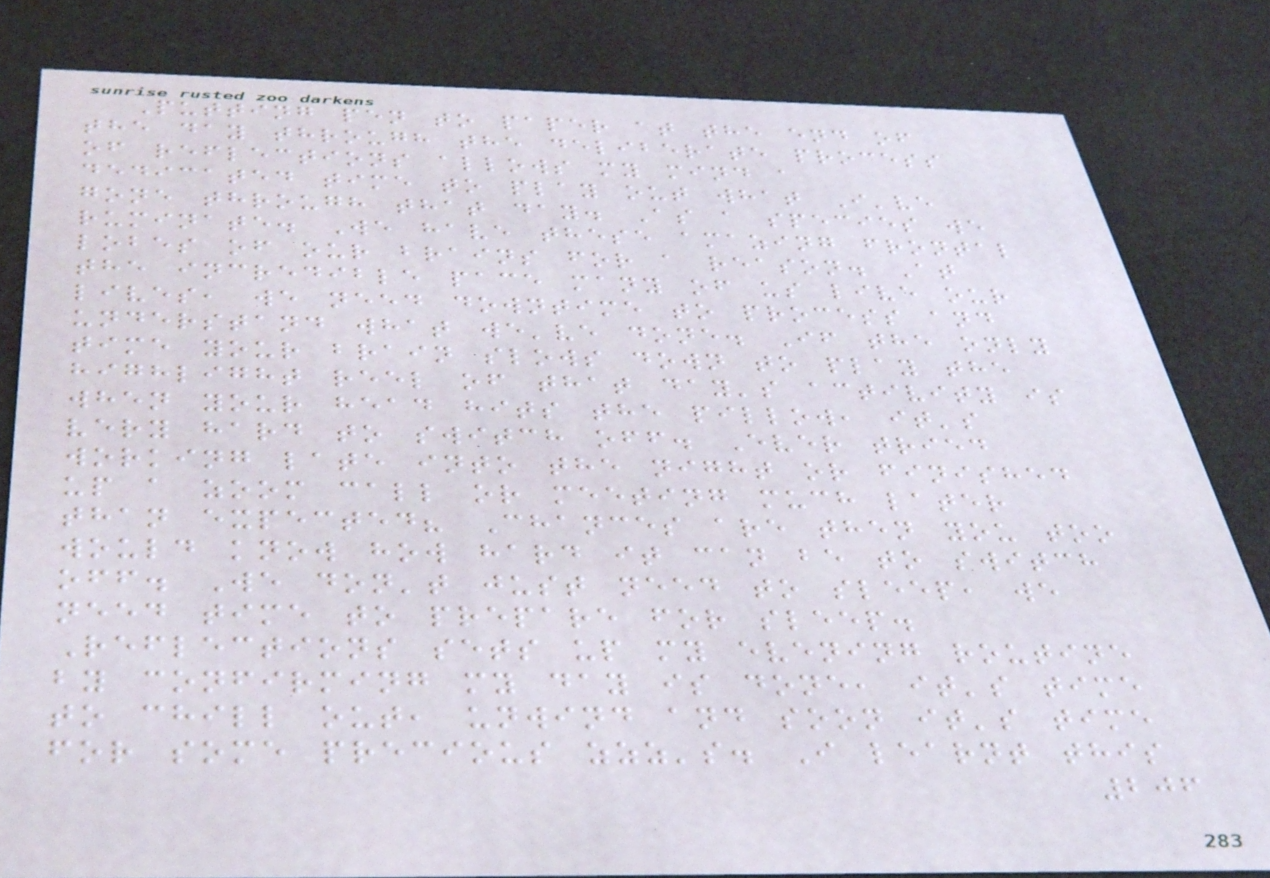Putting pen to paper at the end of
the day through the deliberate process
of reflections allows my mind a
dedicated time to play out what I've
gone through that day. As a species we
ruminate. We have these amazing frontal
lobes of our brains for a reason. At
the incredible pace many of us live our
lives, we need downtime to process and
understand what we've done. If the only
time your brain slows down to play the
highlight reel of that day's activity is
when your head hits the pillow, it's
very hard to switch off. Ever tried
working late into the night or finished
up a zoom call or meeting much later
than expected? Chances are then you too
would know how hard it can be to switch
off. We don't just need to sleep, we
need time to prepare for sleep.
Reflections sets up my evening routine
by confirming my day is done, it's time
to chill out, unwind and soon it's time
for some precious zzz's. I learnt this
206
